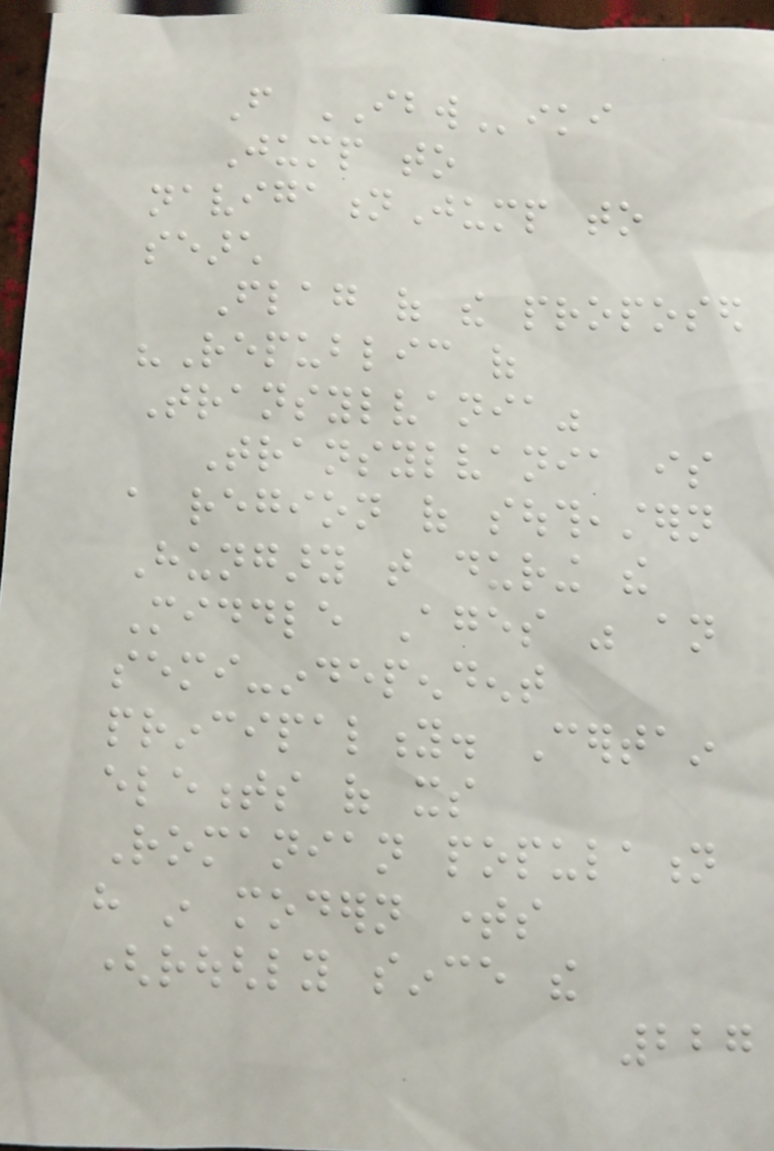From IBWiki
Jump to
navigationJump to
search
Flag of the proposed
"Republic of
Transylvania"
Transylvania is
a region of southeastern
Hungary that during the
Middle Ages was an
semi-independent
principality. Certain
elements of its
Romanian population
have in modern times
(roughly since the
227
